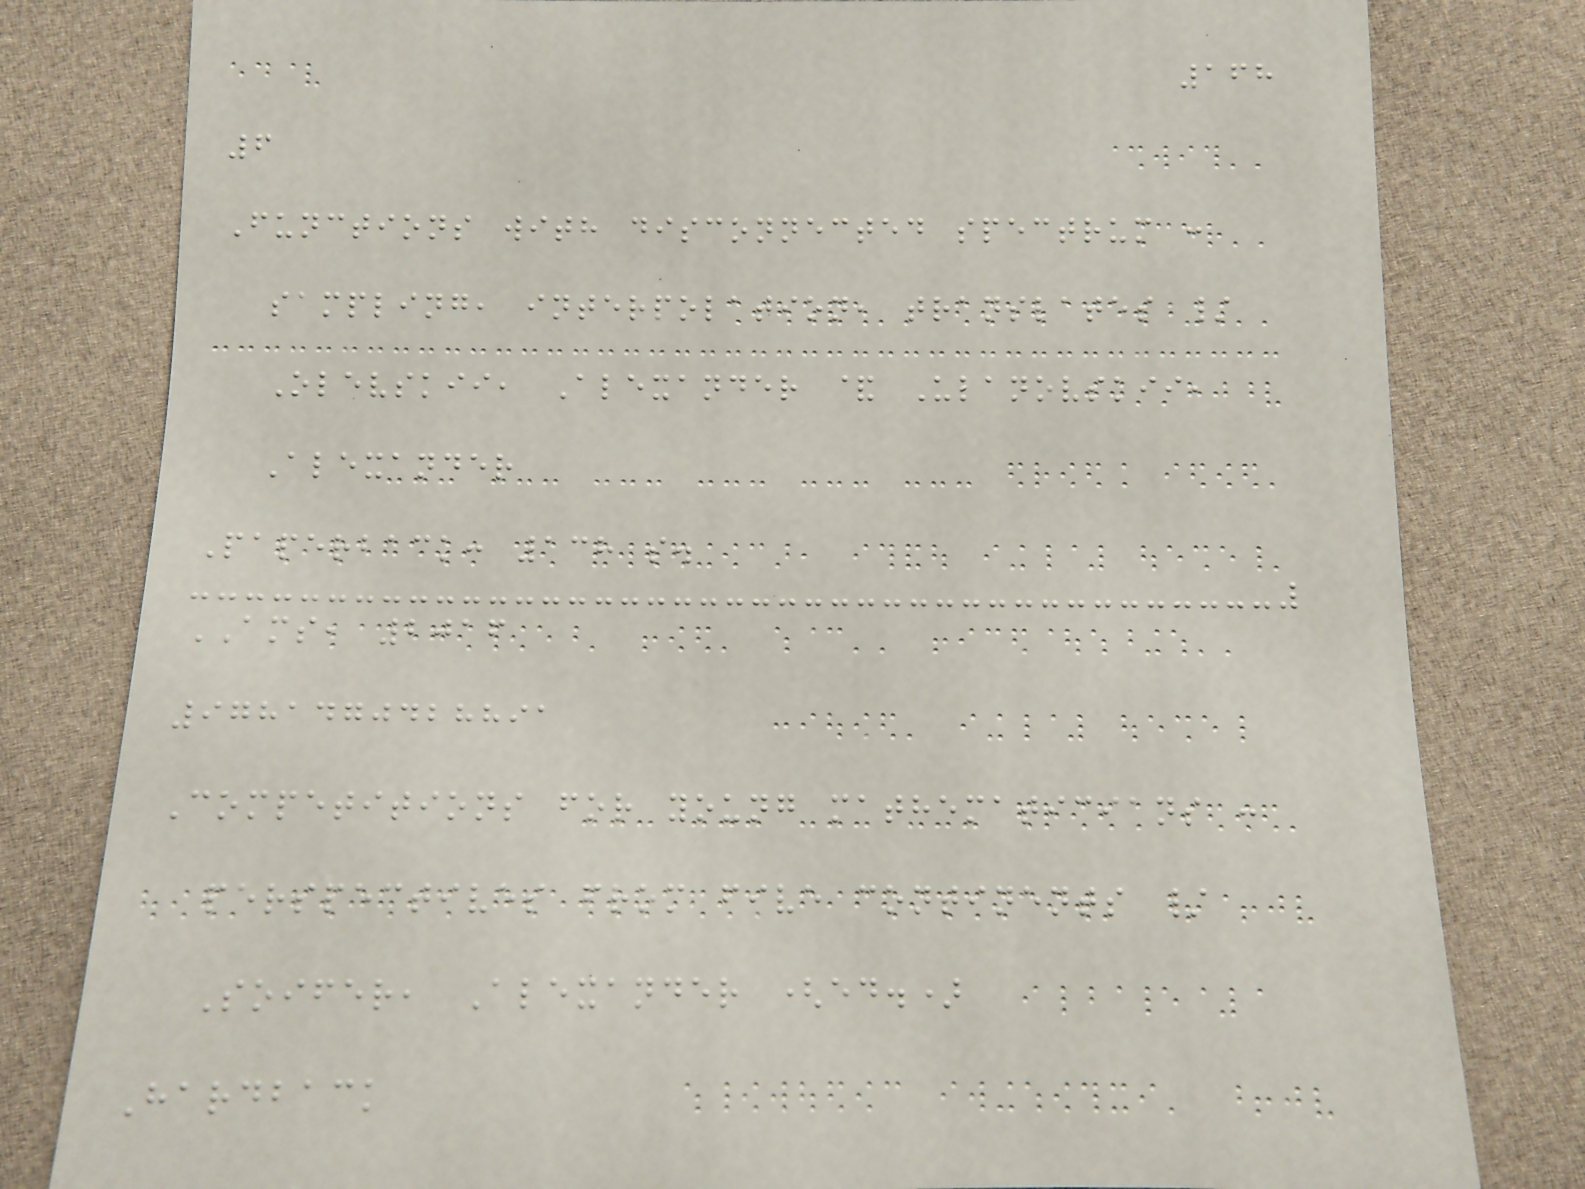168
6
Functions with disconnected spectrum :
sampling, interpolation, translates /
Olevskii, Alexander & Ulanovskii,
Alexander
Paperback: 138 s.
AMS, 2016
9781470428891
Competitions for young mathematicians :
perspectives from five continents /
Soifer, Alexander (ed.)
Hardback
